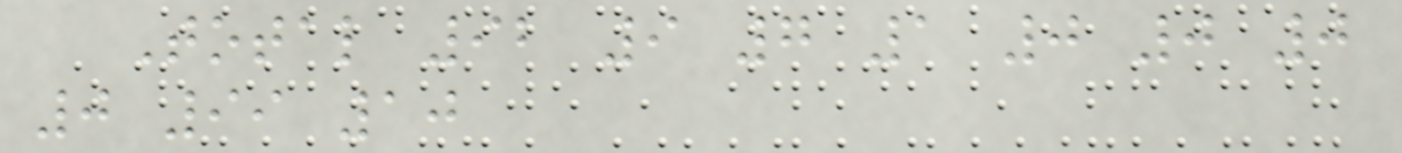Total 92 9 7 1 0 0 0
0 99 10
